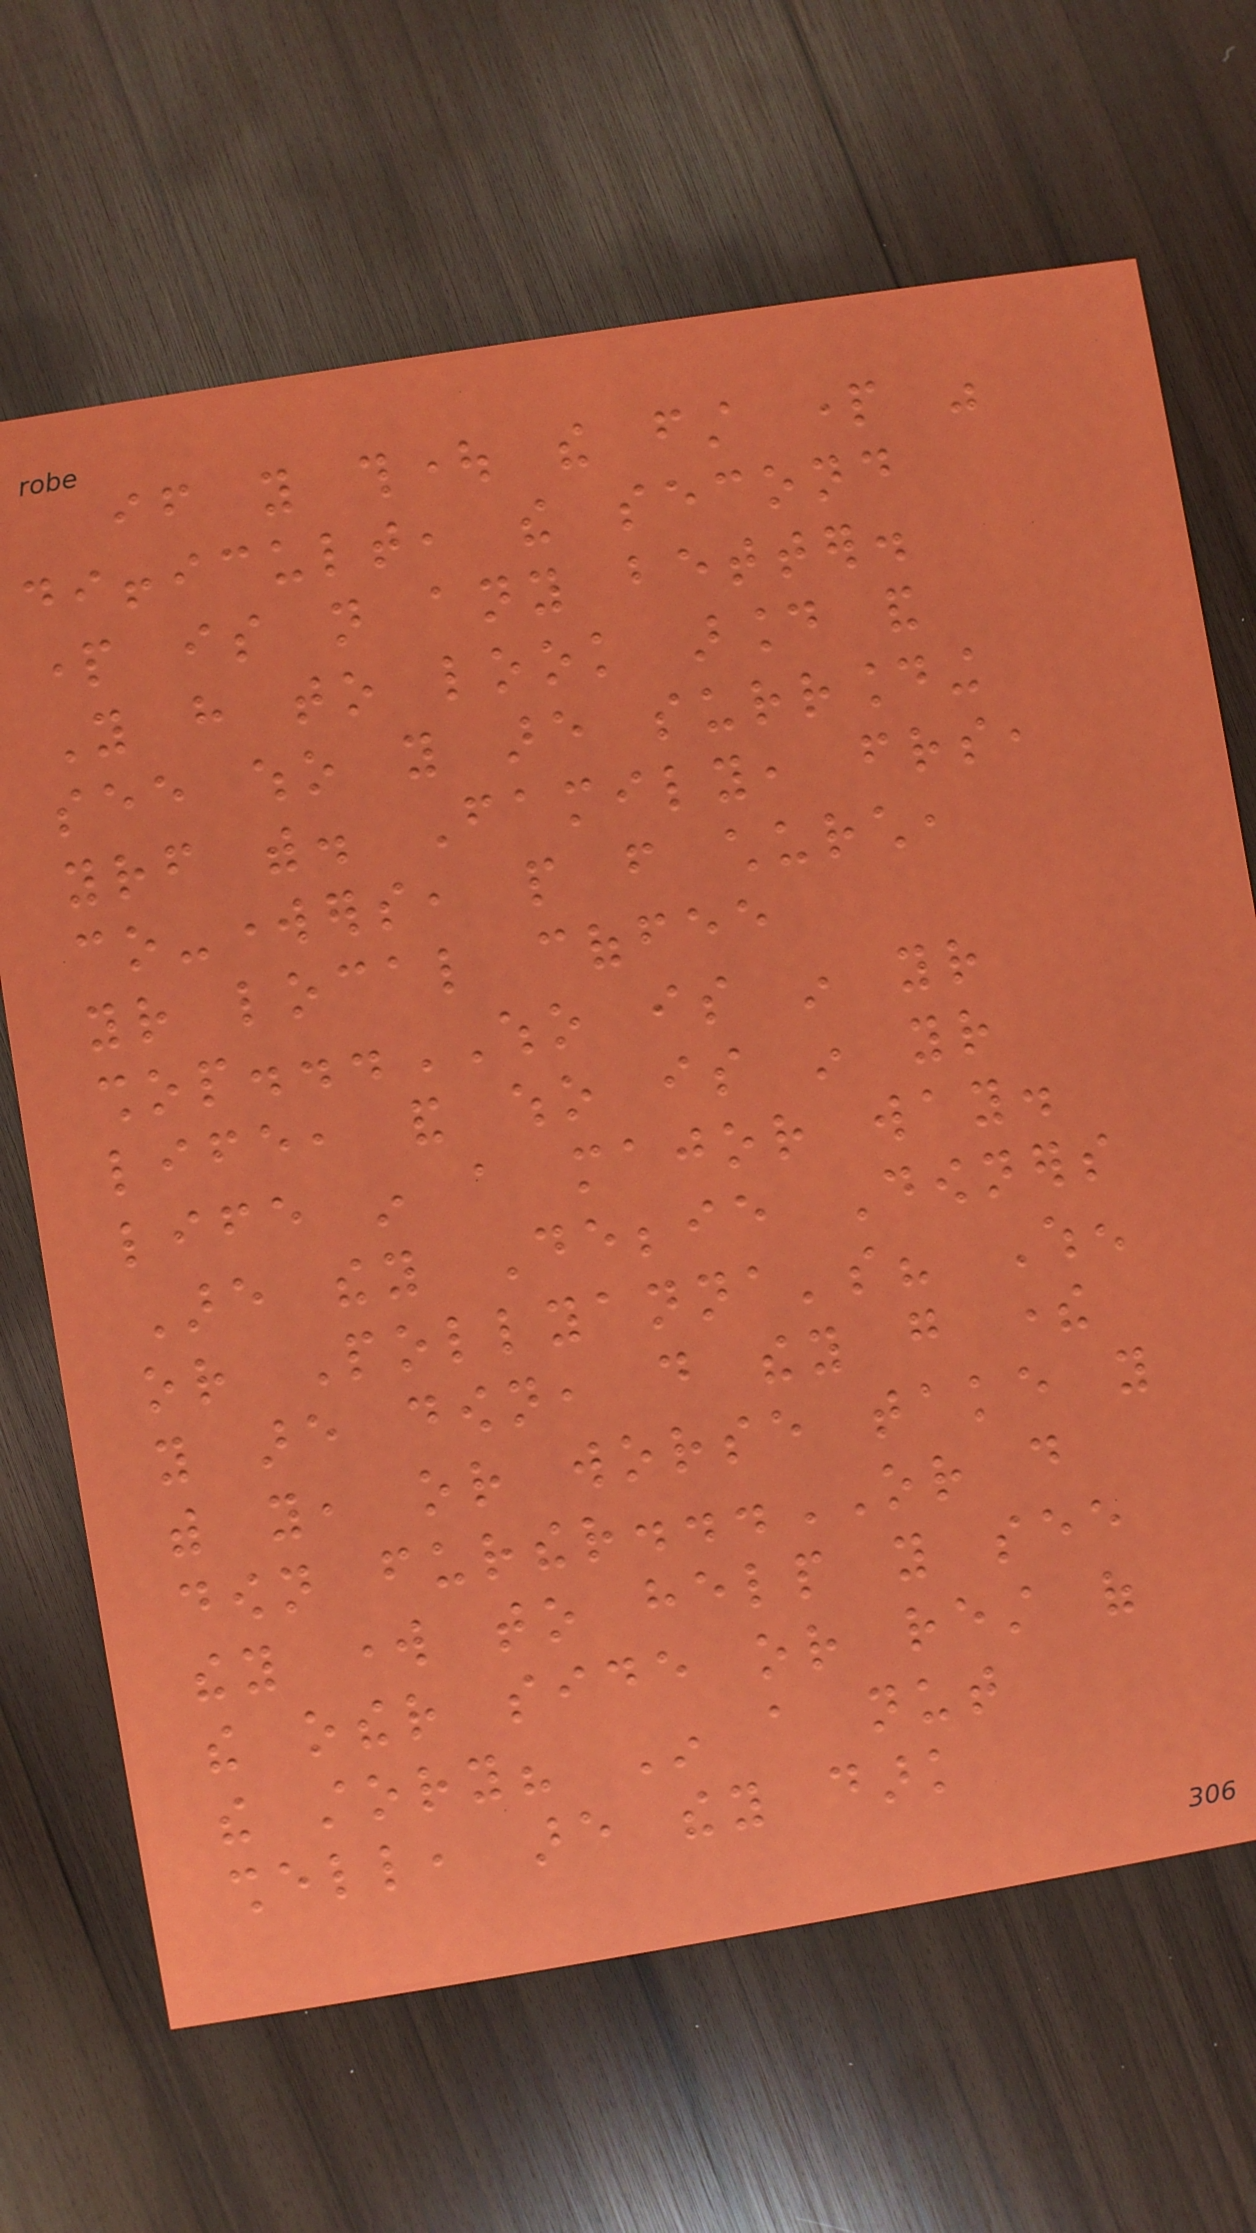if you thought the first part was
difficult, the second
part is not any better.
You have to look around and
see who you are surrounding
yourself with. Family, friends,
co-workers, people from church,
your local coffee
shop...WHO is in your
life, and who is in your
life in a major way.
Are they Debbie Downers
or Pollyanna's? When
you are down, do they go there
with you, or worse take you
down further...OR do
they work to help you see
the other side or rest of
the story? In a nut
shell, are they dark
